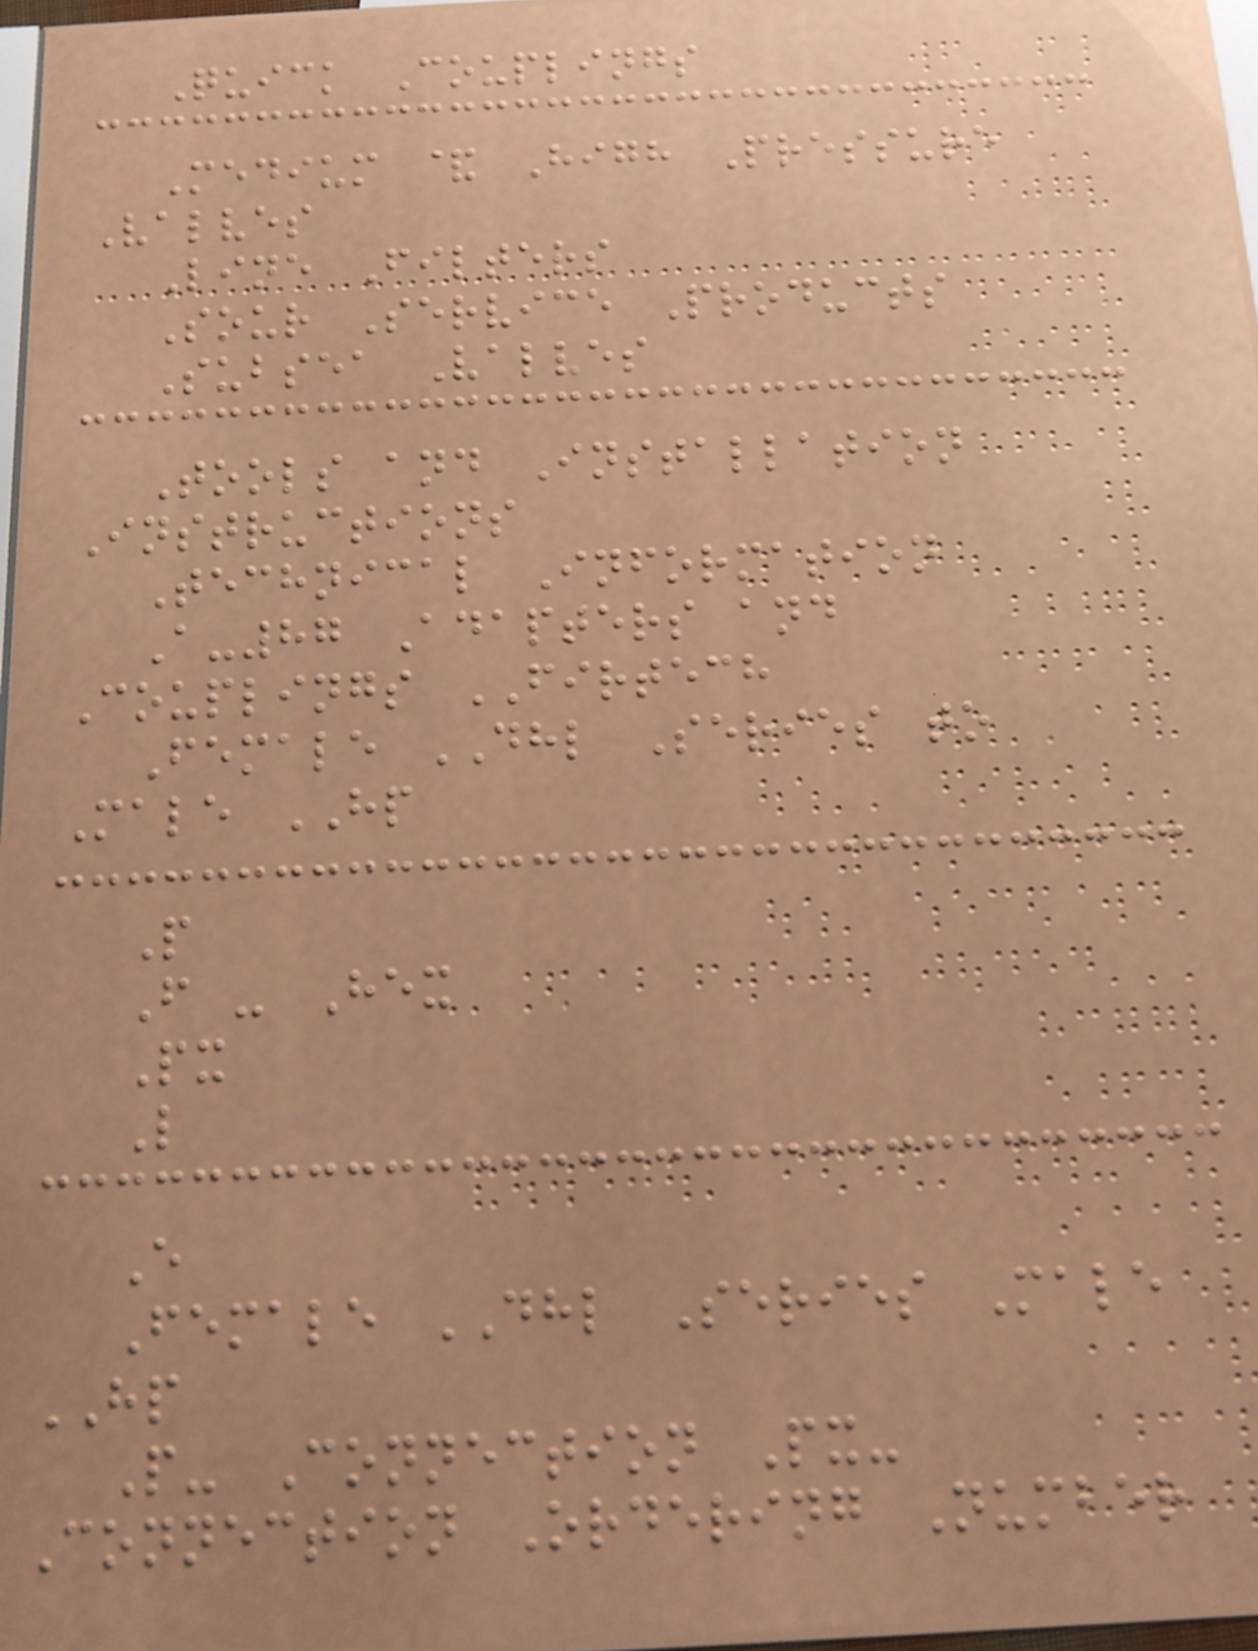Quick Couplings
Medium & High Pressure
Valves
Line Filters
Sour Service Products
Subsea Valves
Tools and Installation
Instructions
Technical Information
A-87 Adapters and
Couplings FIRTECH
Female DHL Series to
Male HP
P
F - Hex
Px
L
E
Female DHL Series Male
HP
P- Connection Px-
Connection Ordering Number
